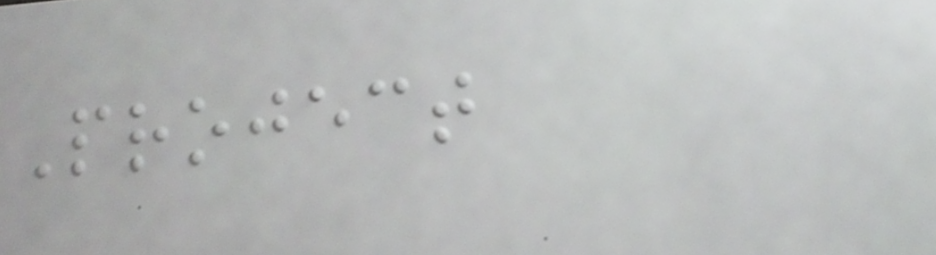Project
